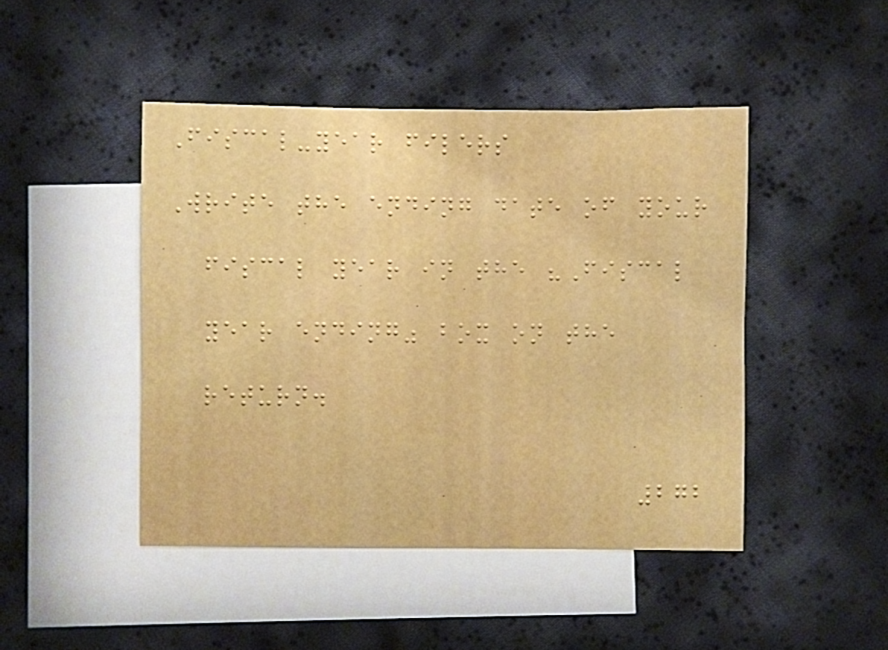Fiscal-year filers
Write the ending date of your
fiscal year in the "Fiscal
year ending" box on the
return.
272
